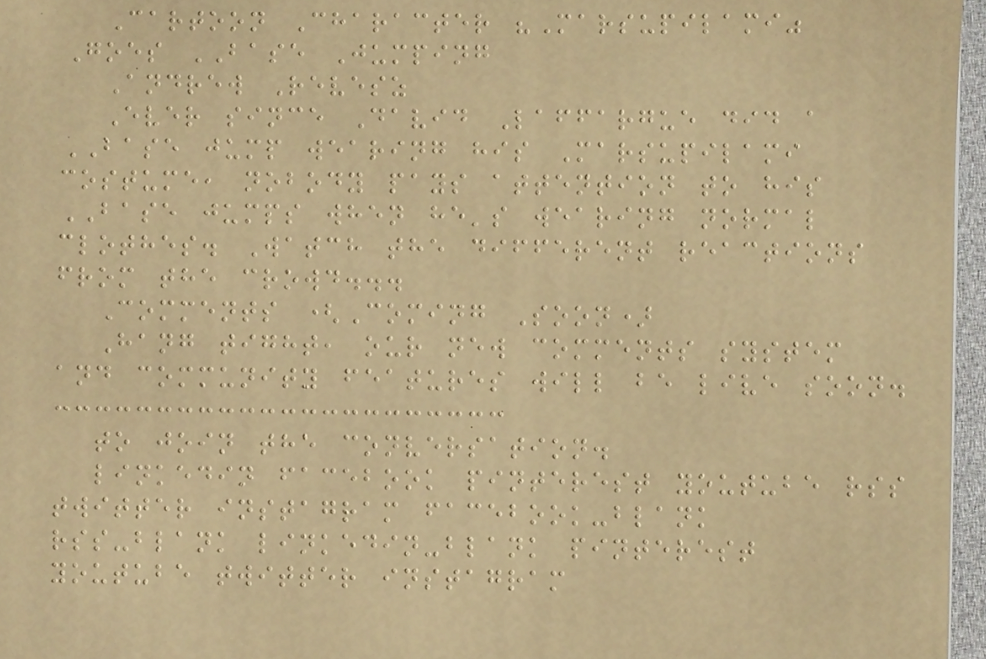Cartoon Character "Marsupilami"
Goes BASE Jumping
Andrew Revesz
Ever since David Laffargue did a
BASE jump wearing his Marsupilami
costume, nobody pays attention to his
BASE jumps when he's wearing normal
clothes. Watch the different reactions
from the crowd...
Comments (Coming Soon)
Hang tight, our new comments system
and community features will be live soon.
to join the conversation.
linkedin facebook pinterest youtube rss
twitter instagram facebook-blank
rss-blank linkedin-blank pinterest
youtube twitter instagram
